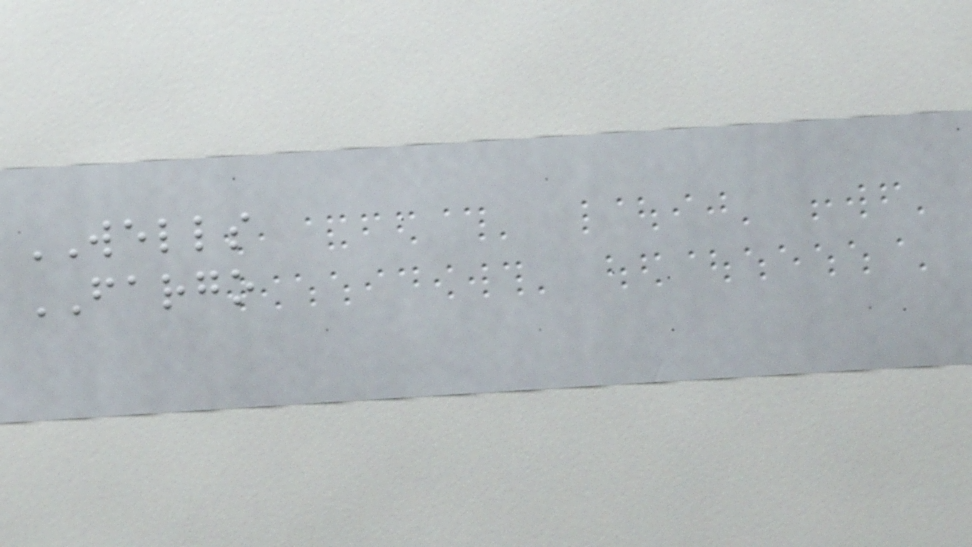WELLS
FARGO
